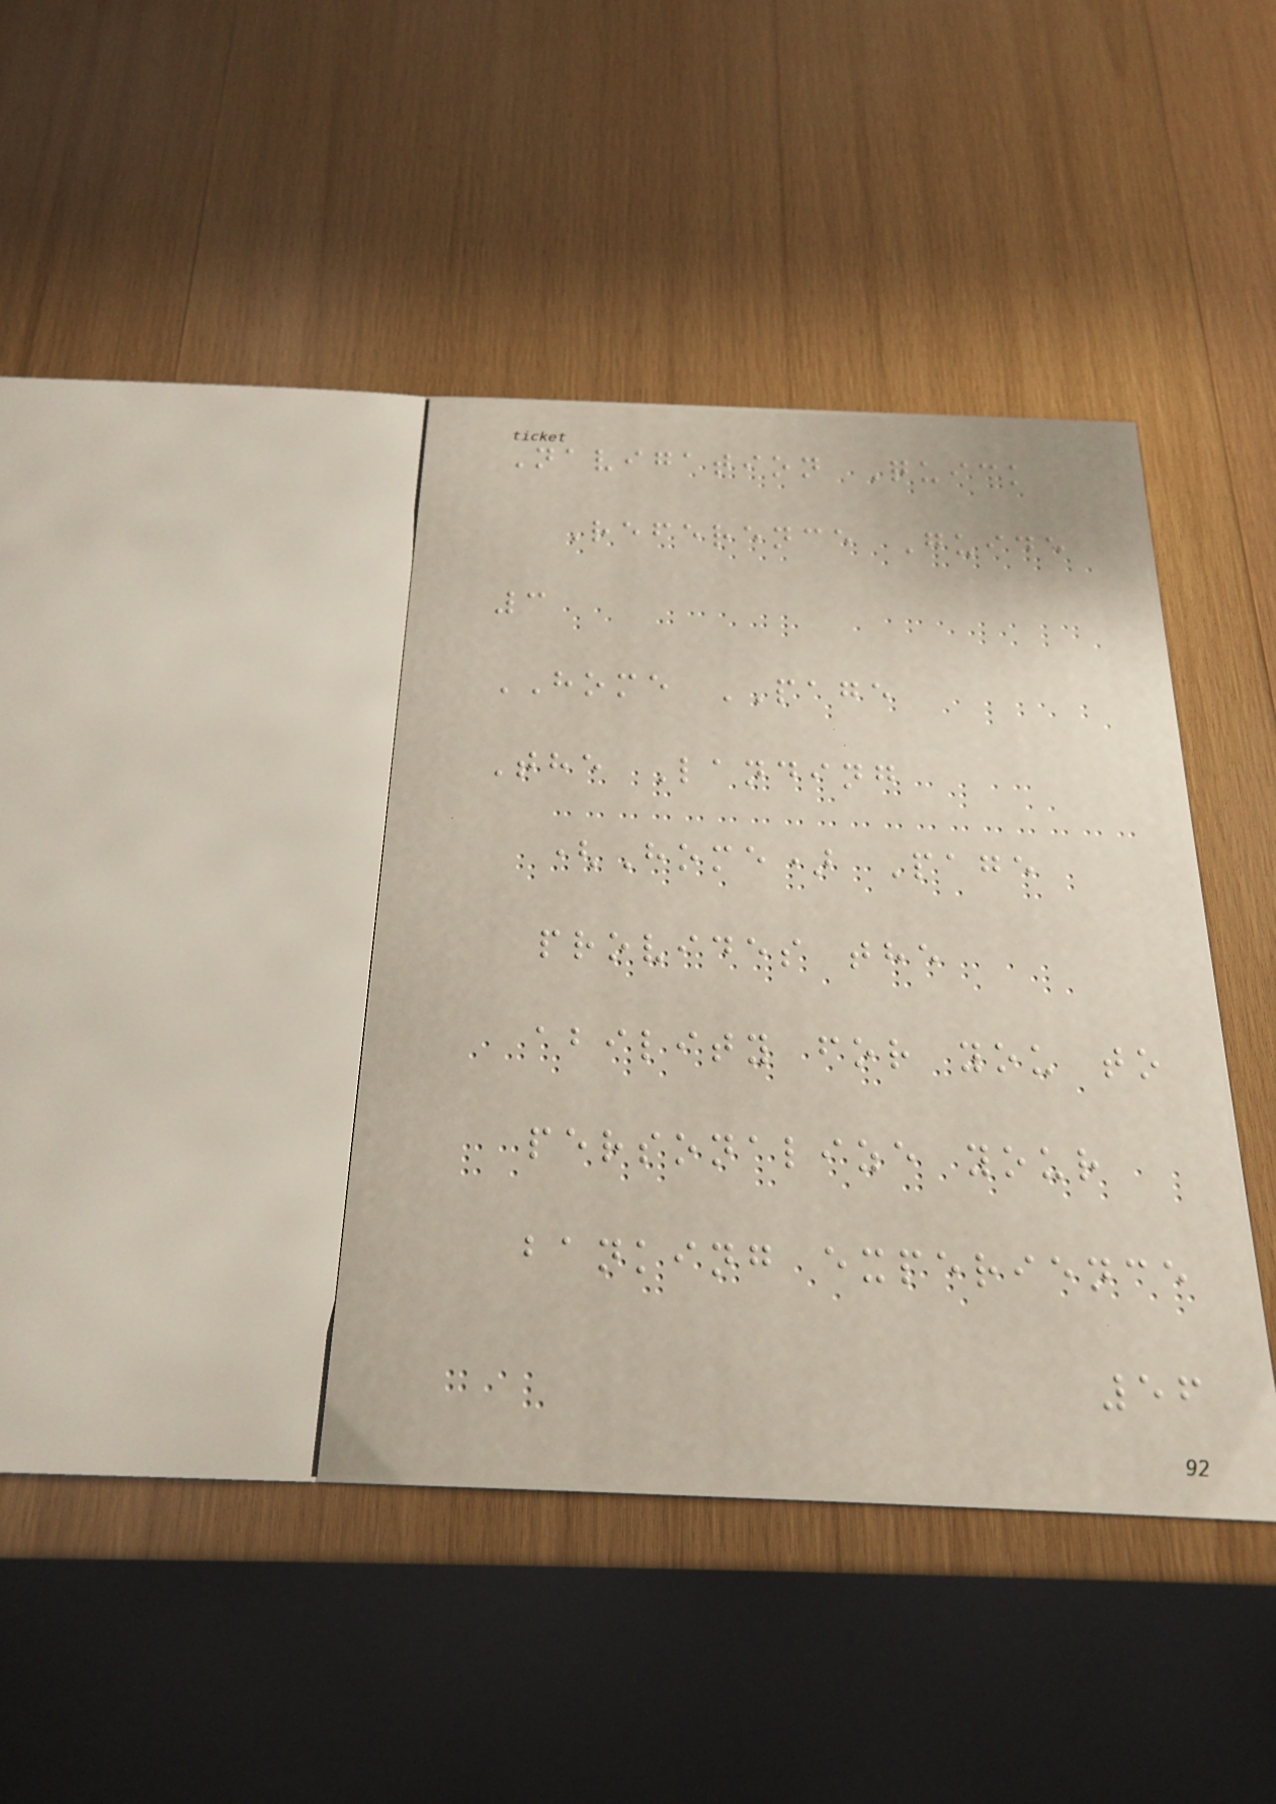Navigation Quick
Reference Guide
3
HOME PAGE
The Landing
(Home) Page
provides the
ability for you to
personalize your
banking experience
56
